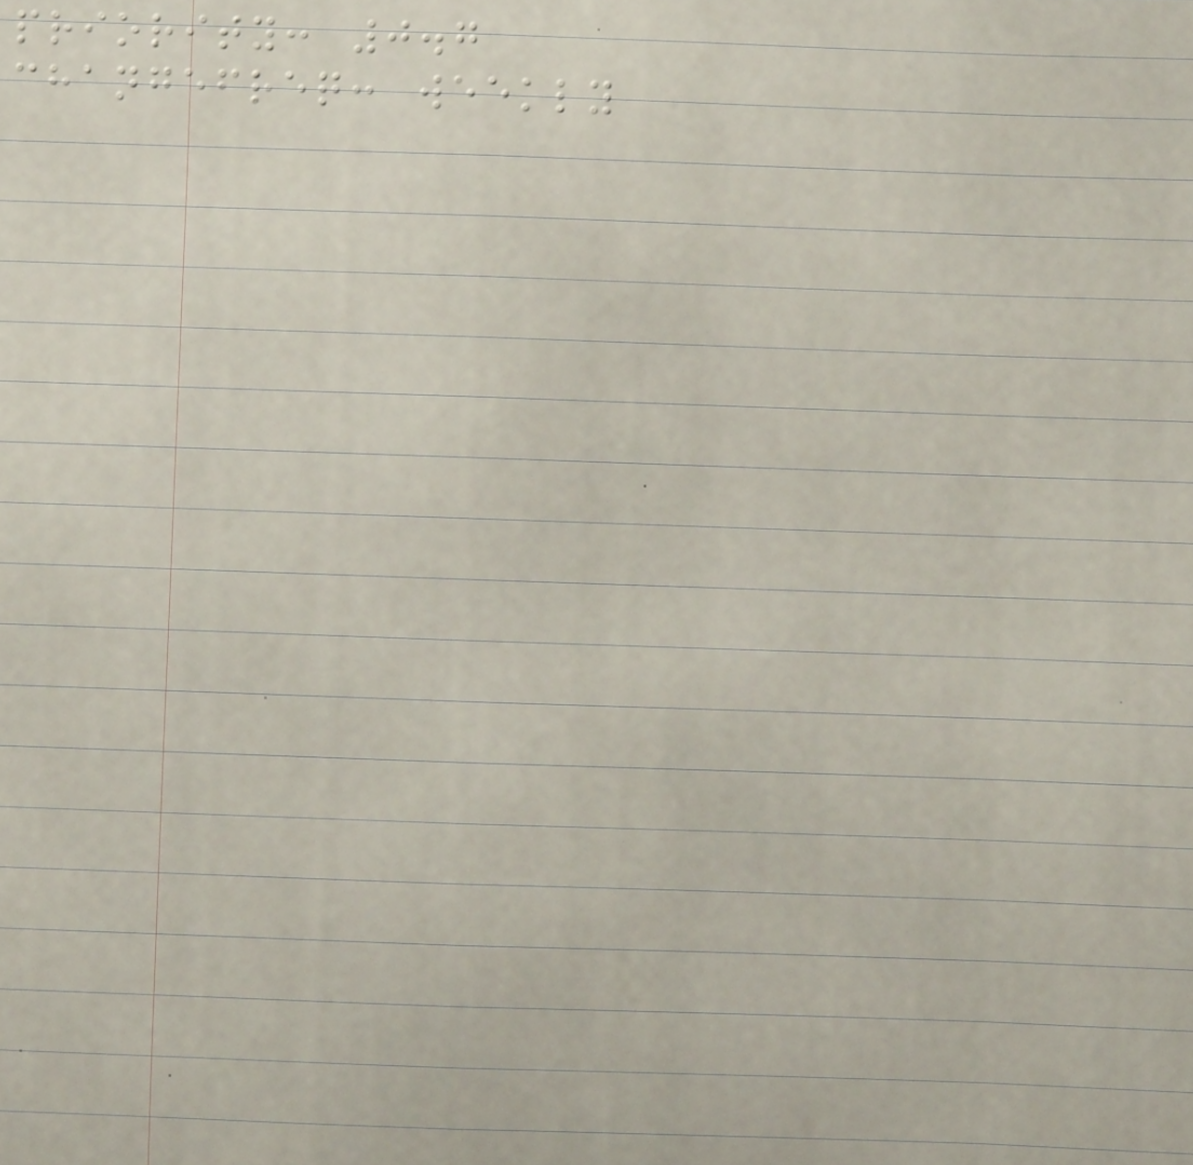priority: 0.7
changefreq: weekly
